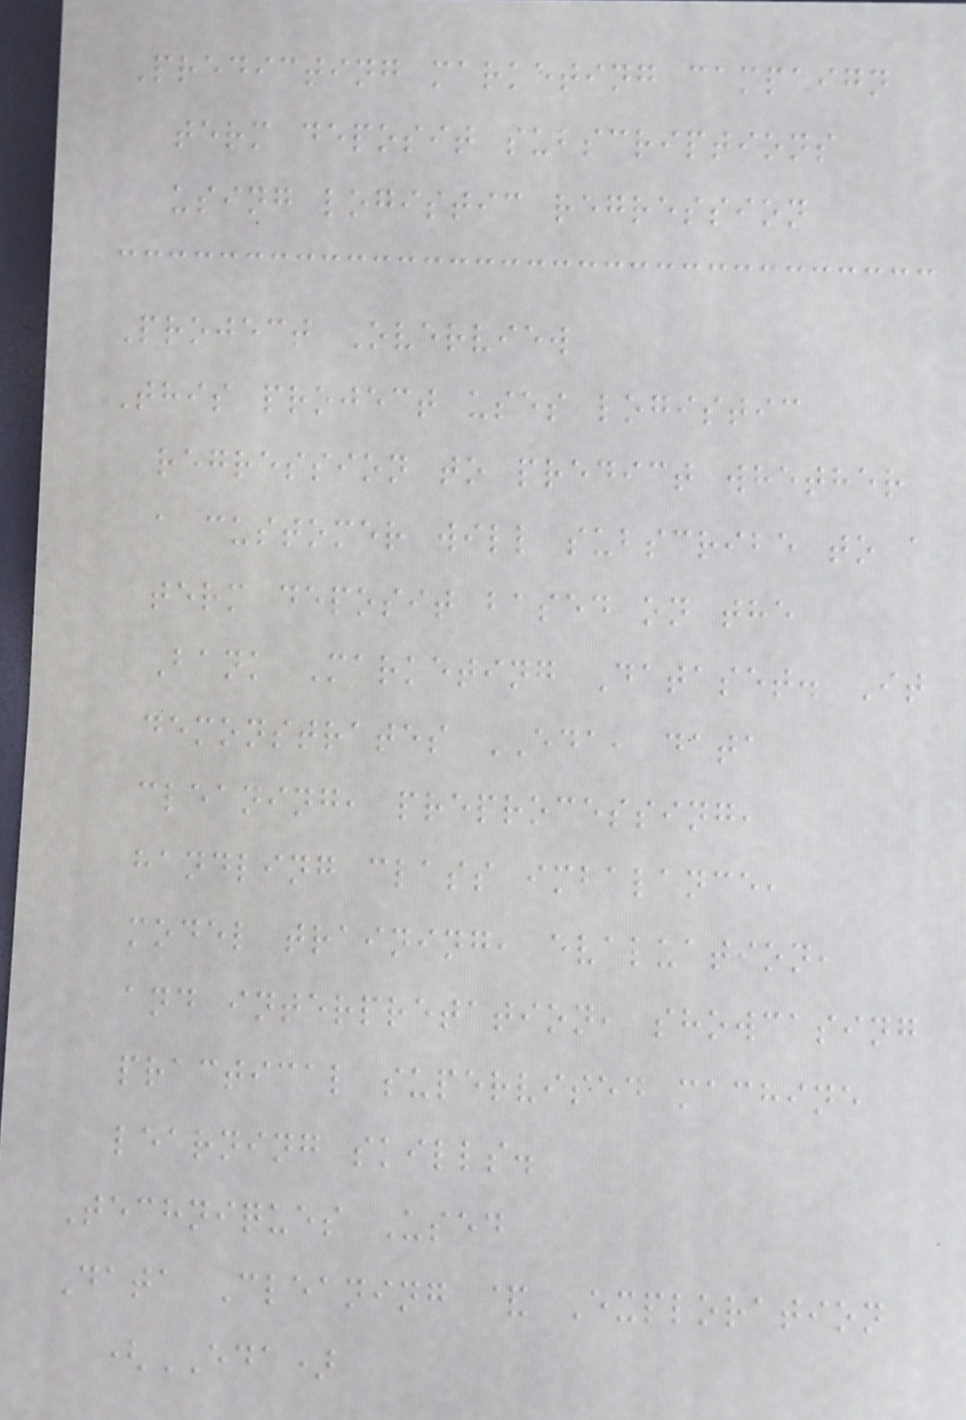Predicting marketing campaign
term deposit subscriptions
using logistic regression
Project Overview
This project uses logistic
regression to predict whether
a customer will subscribe to a
term deposit based on the
Bank Marketing Dataset. It
demonstrates EDA, data
cleaning, preprocessing,
handling class imbalance,
model training, evaluation,
and interpretation, showcasing
practical supervised machine
learning skills.
Techniques Used
Data Cleaning & Exploration
(EDA)
